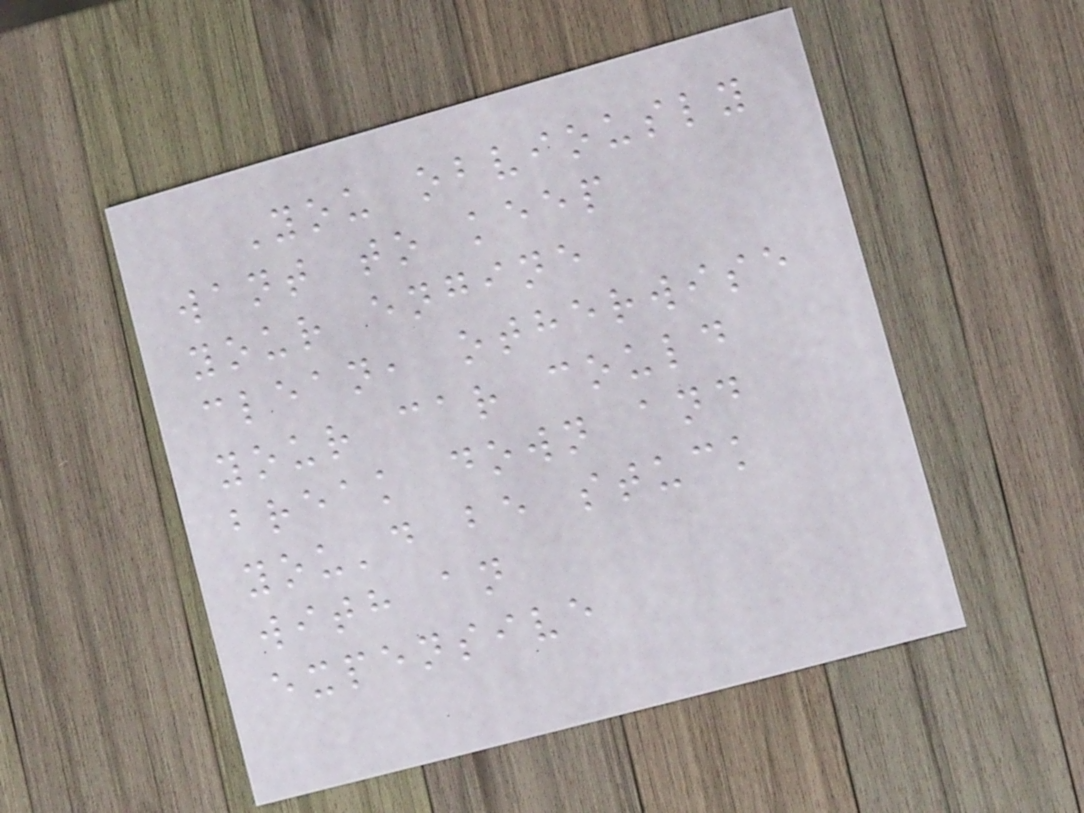You obviously
want to keep
your engine
clean, otherwise
your car could
break down and
you'd be stuck
with an
expensive
